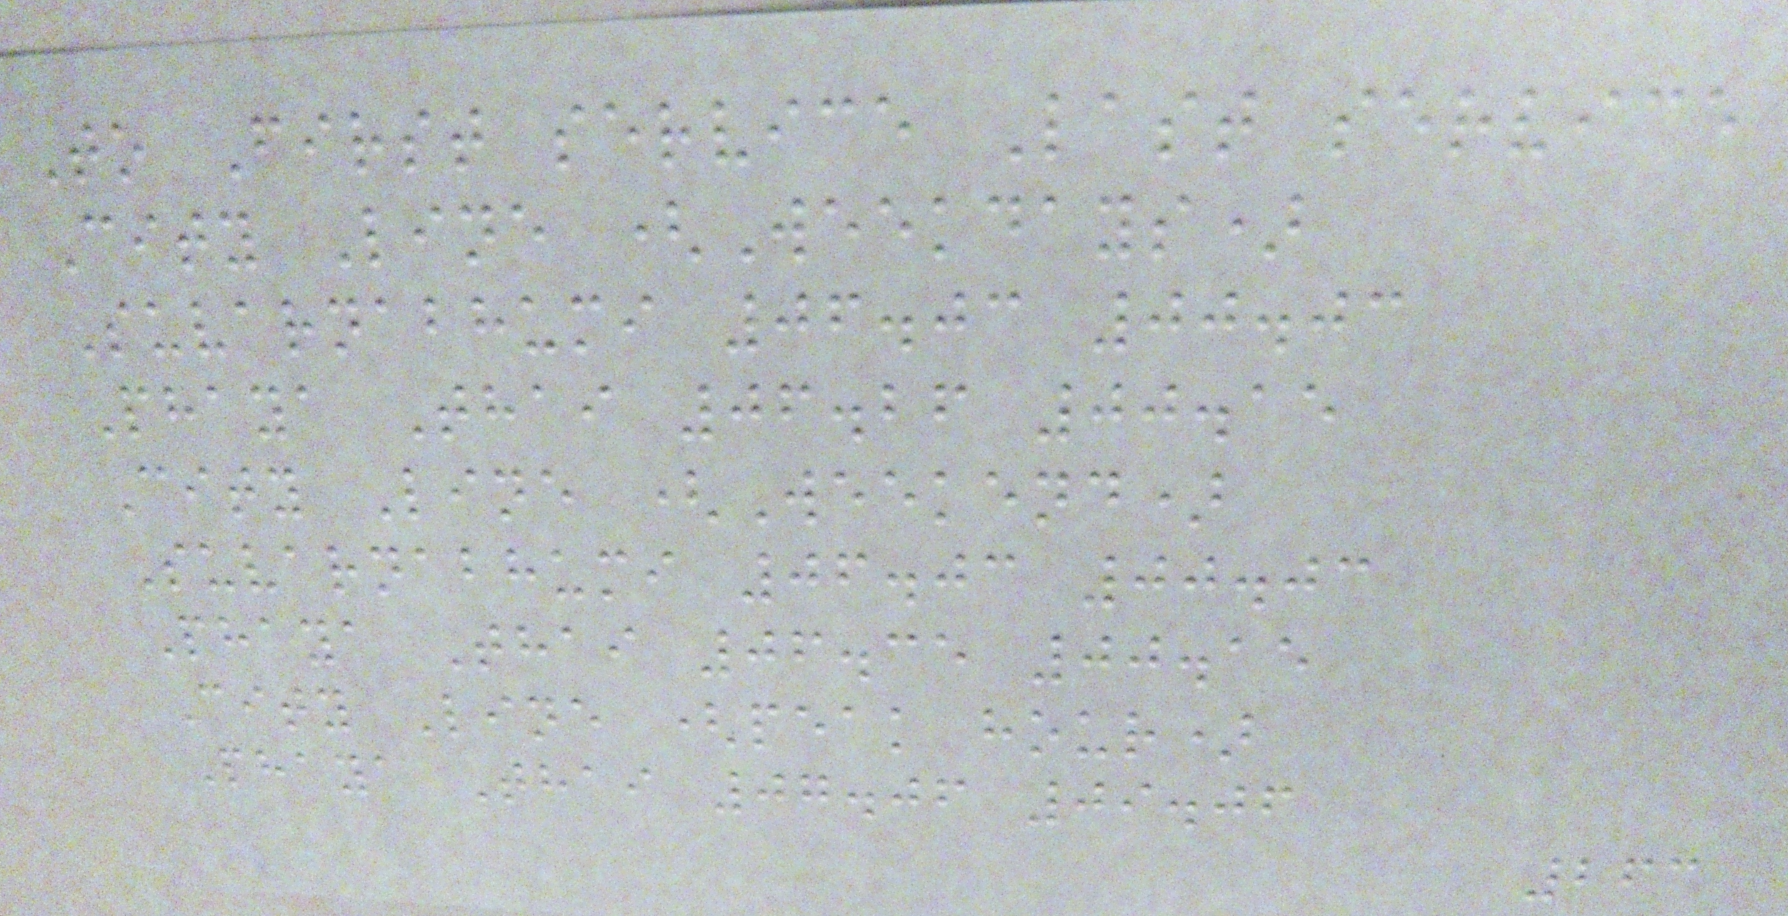To First service Last service
City Line (Weekdays)
Suvarnabhumi 06.03 00.03
Phaya Thai 06.26 00.15
City Line (Weekend)
Suvarnabhumi 06.03 00.03
Phaya Thai 06.35 00.15
City Line (peak hour)
Phaya Thai 07.06 09.06
263
